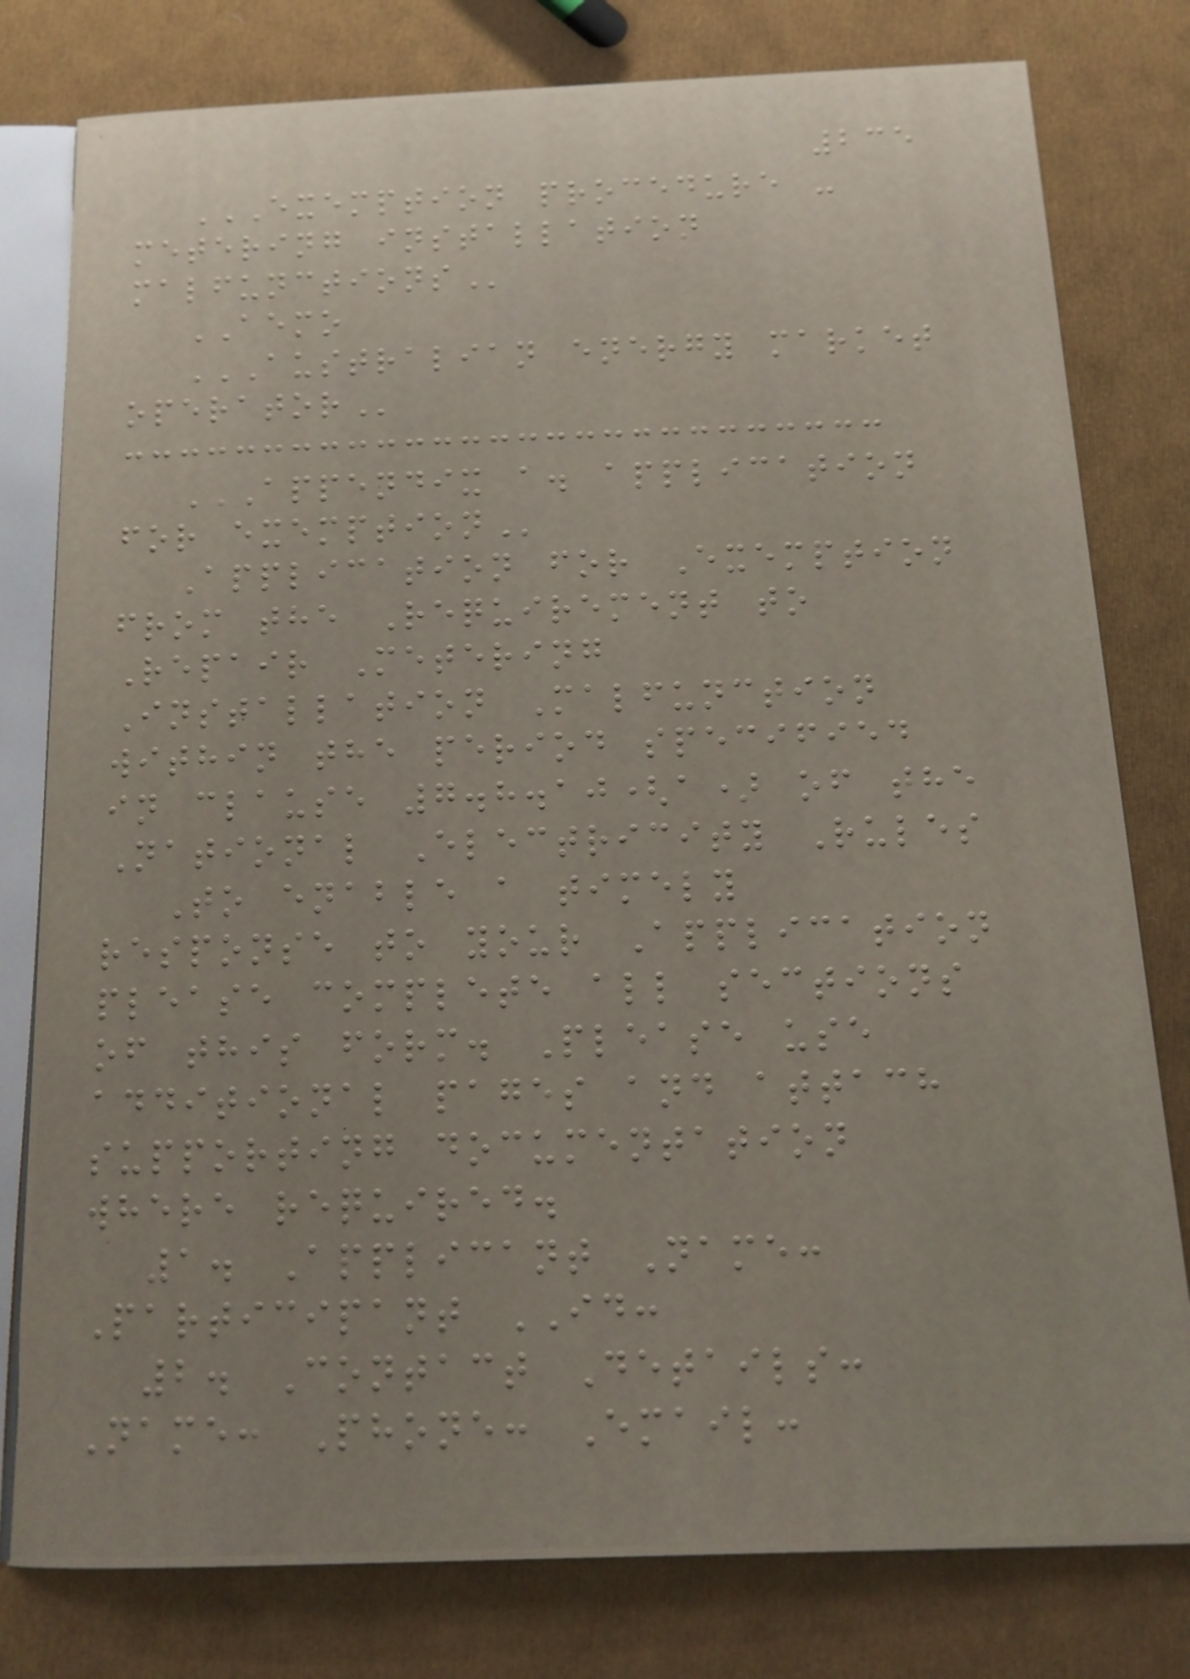235
EXEMPTION PROCEDURE -
METERING INSTALLATION
MALFUNCTIONS
AEMO
AUSTRALIAN ENERGY MARKET
OPERATOR
APPENDIX A. APPLICATION
FOR EXEMPTION
Application for Exemption
from the Requirement to
Repair Metering
Installation Malfunction
within the period specified
in clause 7.8.10(a) of the
National Electricity Rules
To enable a timely
response to your Application
please complete all sections
of this form. Please use
additional pages and attach
supporting documentation
where required.
1. Applicant Name:
Participant ID:
2. Contact Details:
Name: Phone: Email:
